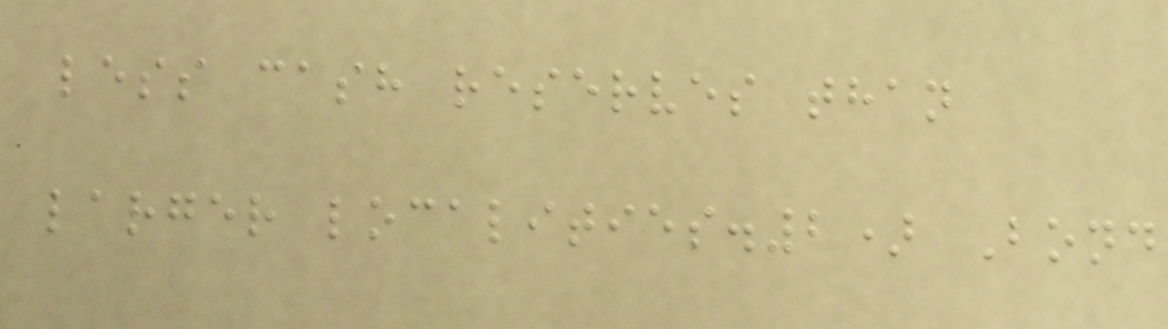less cash reserves than
larger localities.2) Bond
